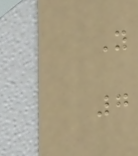Y
7
